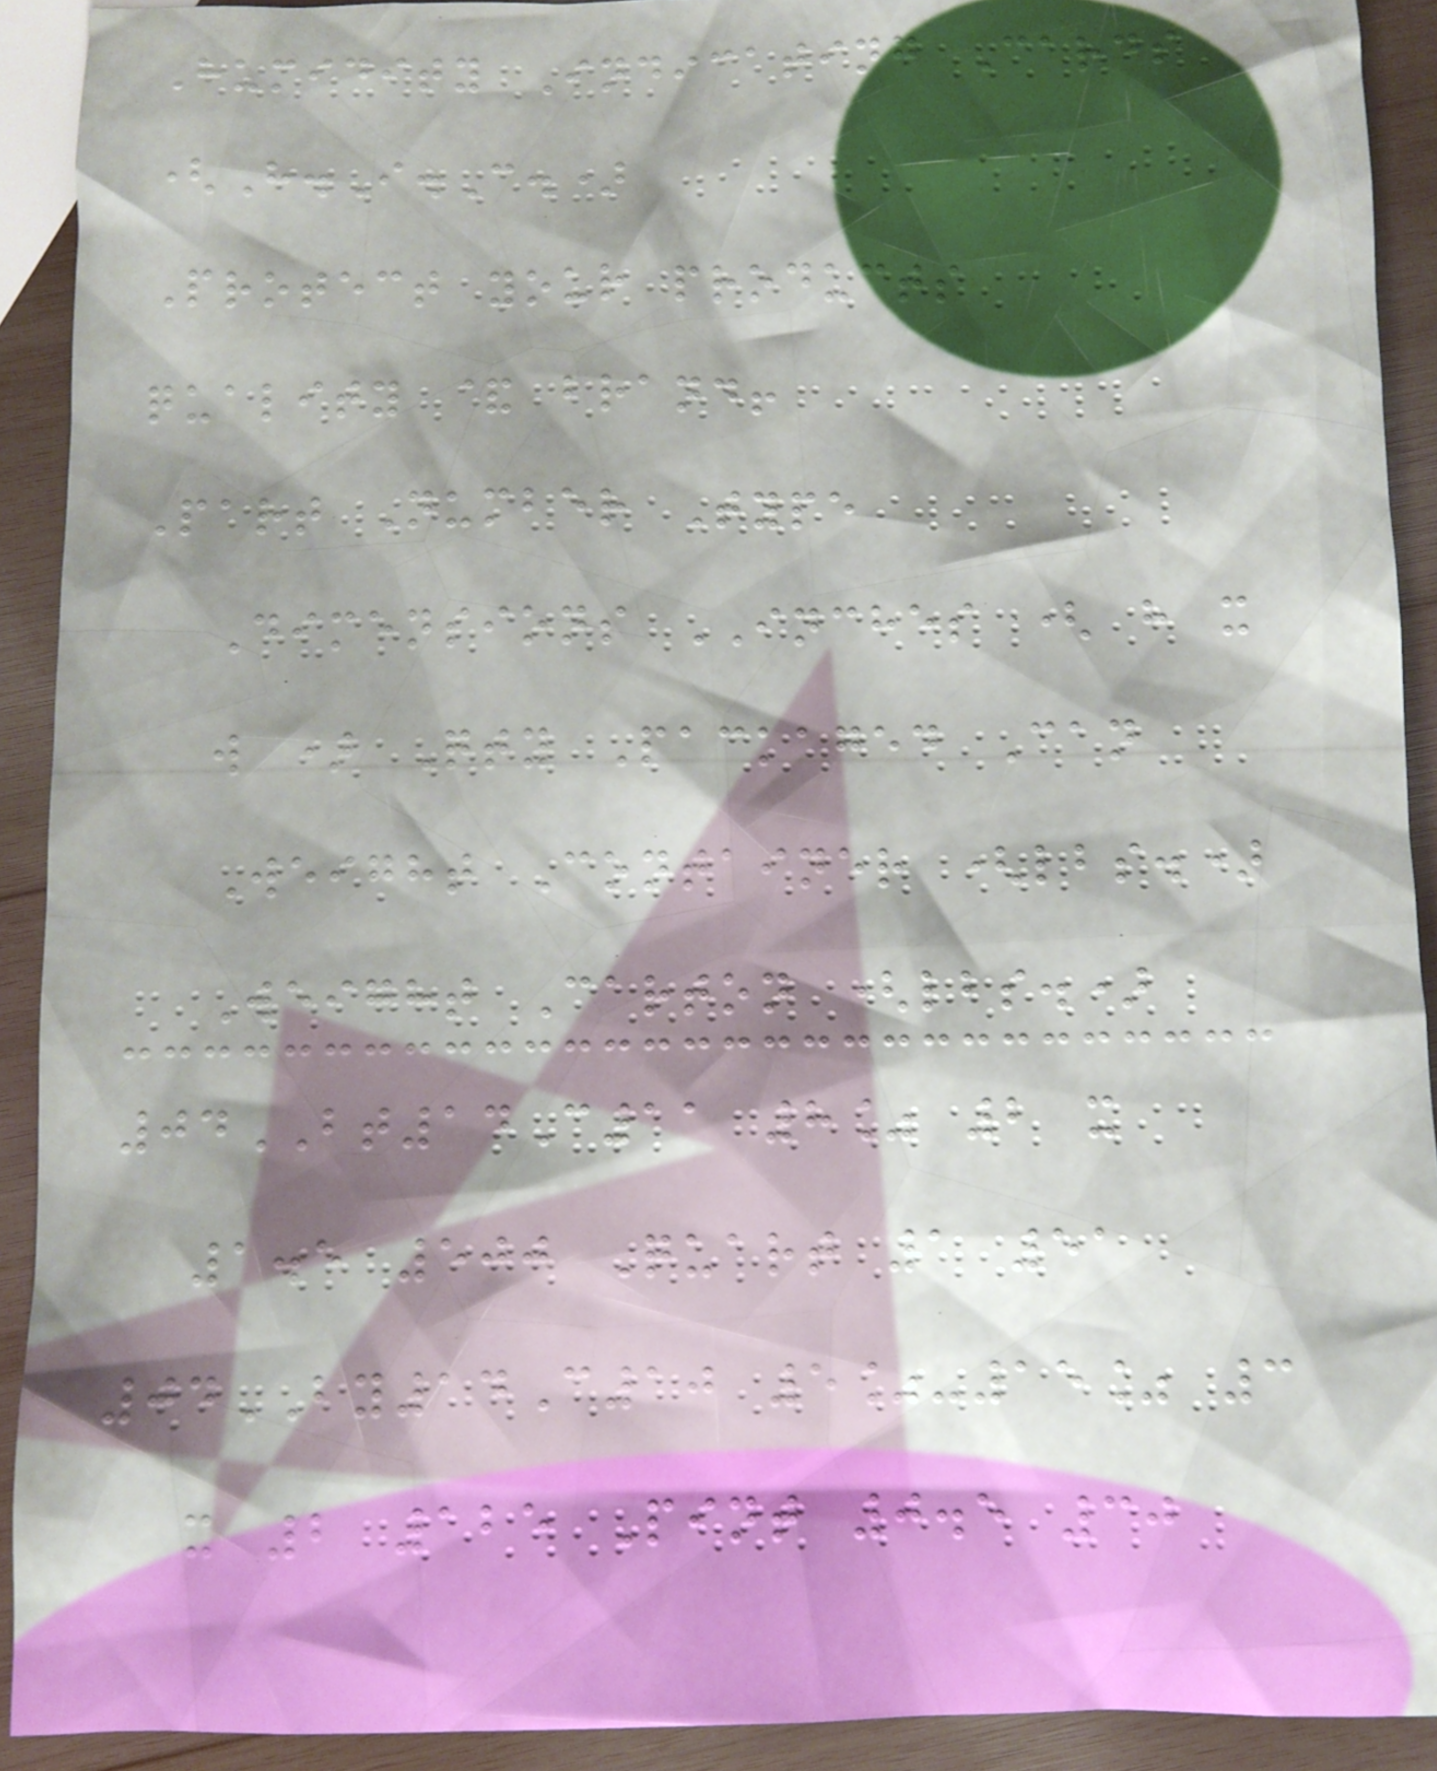Humidity Indicating Cards
(H.I.C.)
Protect your products
quality & brand!
Part Number Type
Dimensions INCHES ( h x
w ) Qty Packaged Can
Weight Container (lbs.)
Weight Carton (lbs.)
04BT14C11 8% 2 x
1.5 500 Quart 1 51
04BY14C10 5%-15% 3
x 2 125 Pint 0.5 30
